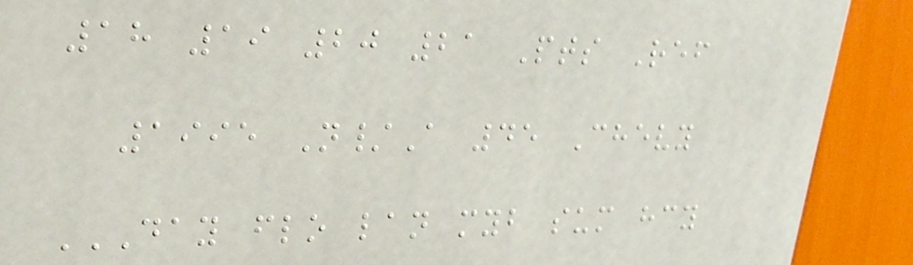18 19 20 21 Pts Ref
1995 N/A 45 Chevy
DAY FLO LAN MYB SUM HCY
